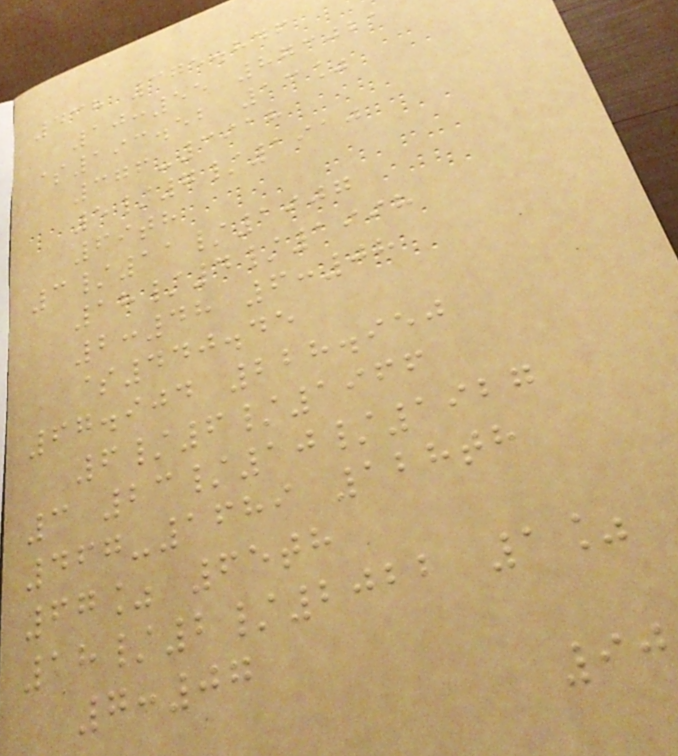438 375.846
10:55 873021
$193.52 13%
376-3918
5/7/1910
69th
3/11/1907
18/4/1998
2:48 6:08
$440.45
67.904 228.950
6/6/1966
3 23/10/1927
467-1689 128th
67% 65th
18/2/2022 1%
7:07
90
